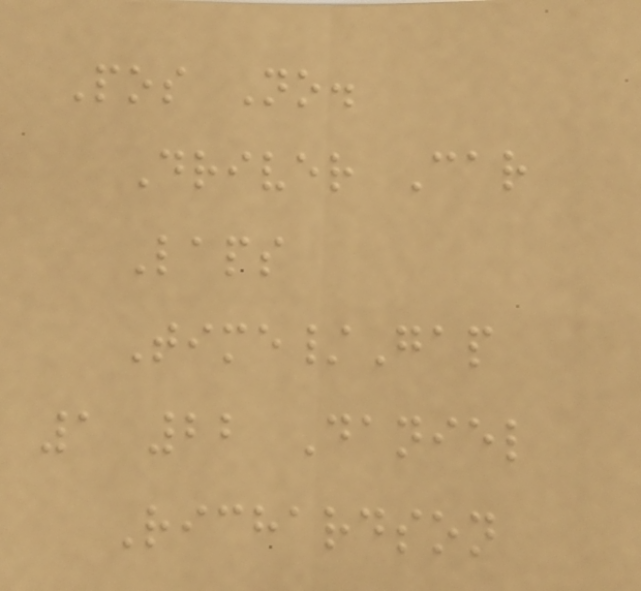Pos No.
Driver Car
Laps
Time/Gap
1 22 Daniel
Richardson
